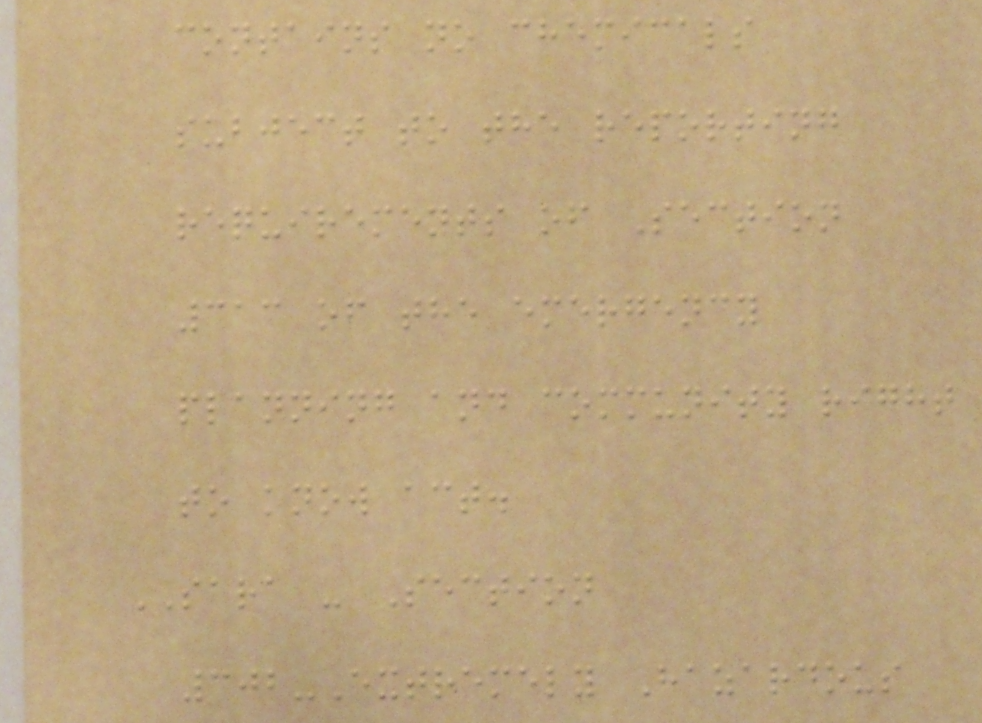contains no chemicals
subject to the reporting
requirements of Section
313 of the emergency
planning and community right
to know act.
SARA - Section
302-Extremely Hazardous
